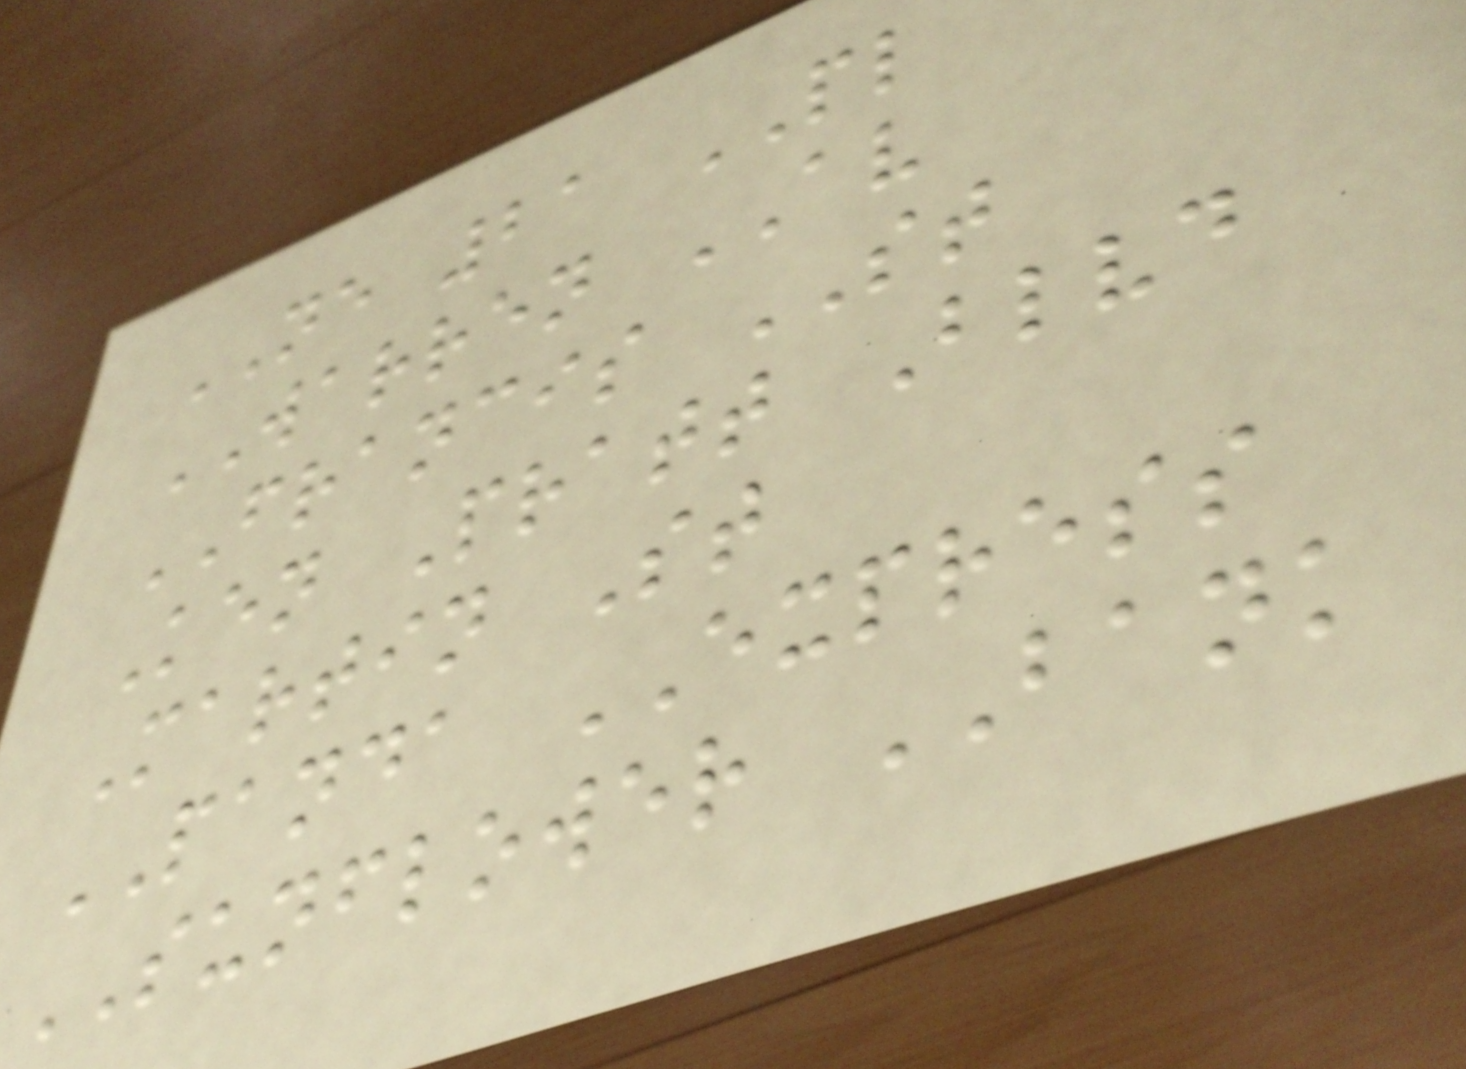NE 21 PL
WARREN AV
FRANCIS ST
Ken Pratt Blvd
Martin St
PANDA EXPRESS
SUNFLOWER BANK
